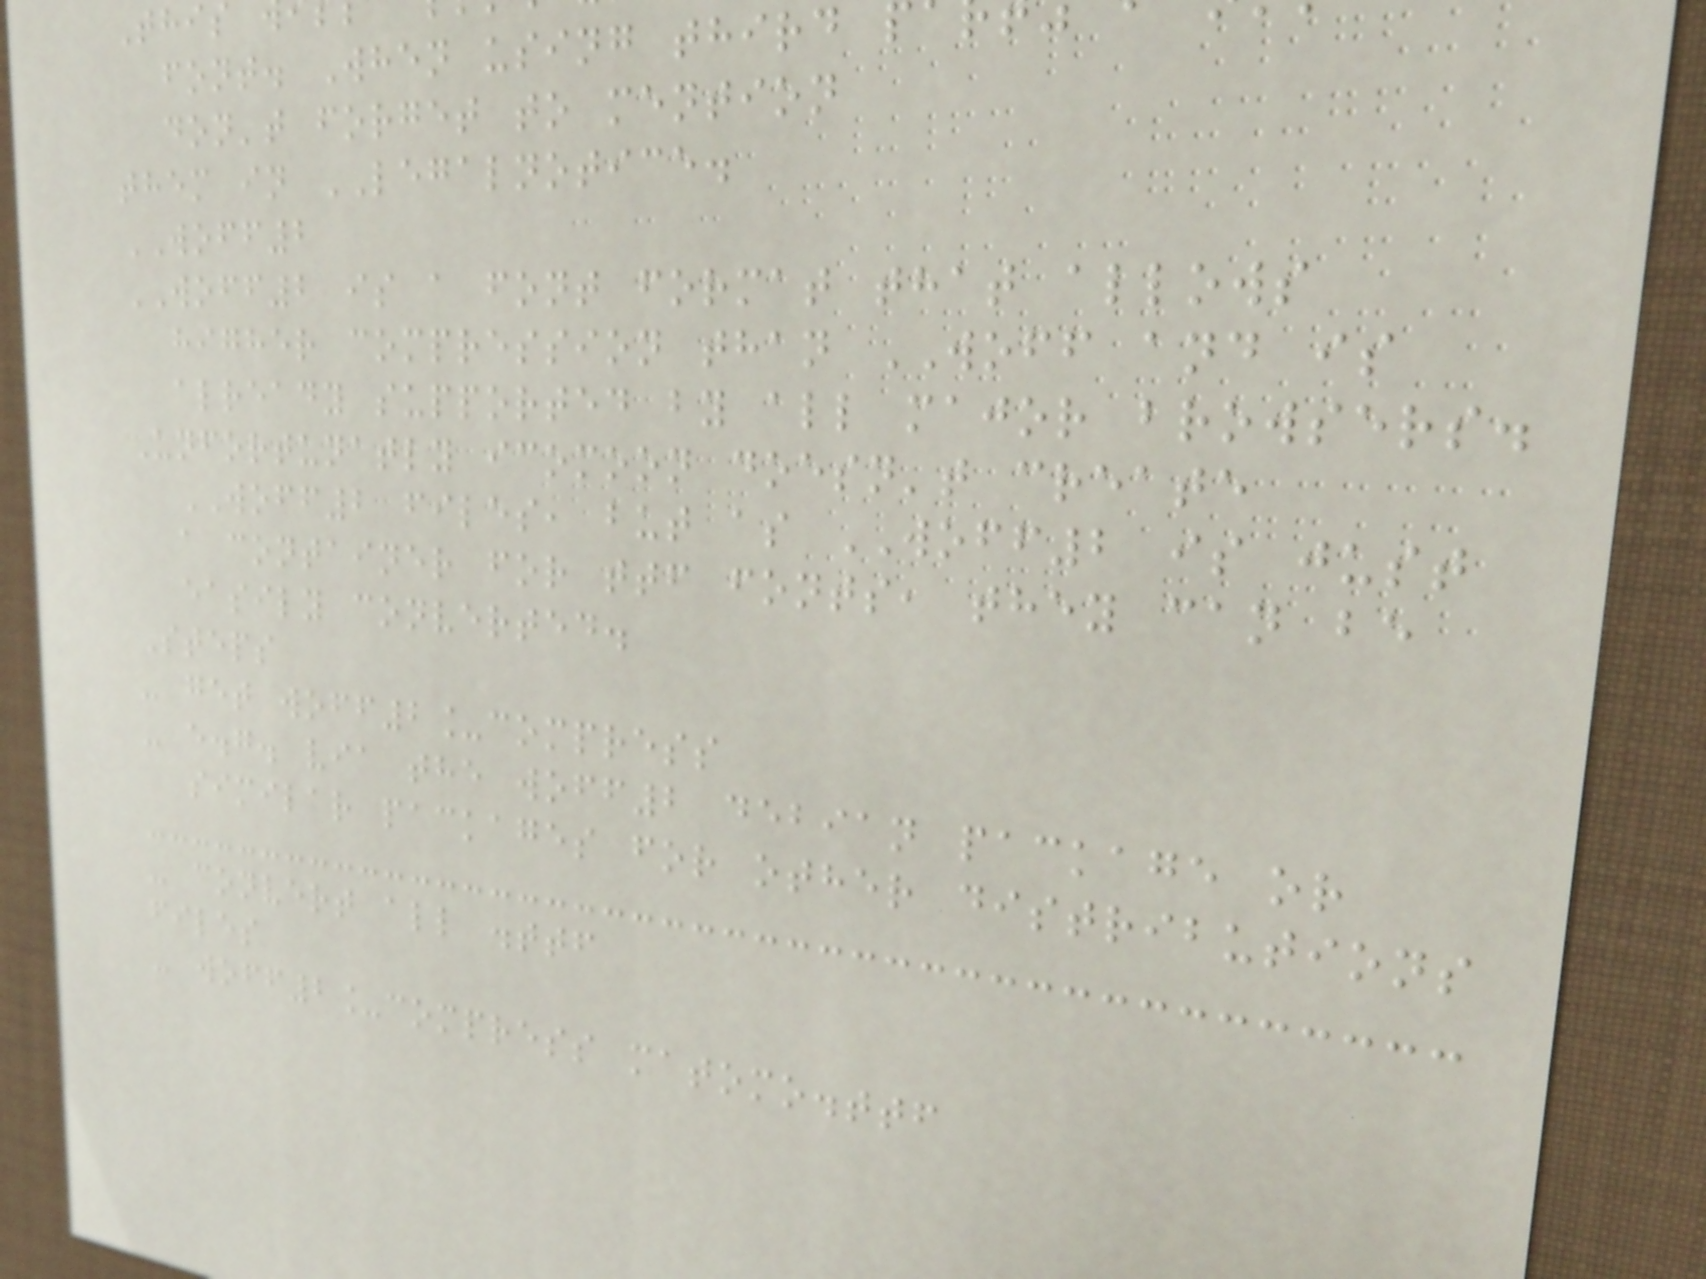font. When using third
don't forget to mention
them in LEGALNOTICE.
WOFF2
WOFF2 is a font format that allows
higher compression than WOFF and is
already supported by all major browsers.
Unfortunatly icomoon doesn't create
WOFF2 files, but as WOFF2 is just
a container for ttf fonts, they can be
easily converted.
Steps
- get woff2_compress
- e.g. via the woff2 debian package or
similar packages for other distributions
- convert all .ttf
files
- woff2_compress matomo.ttf
